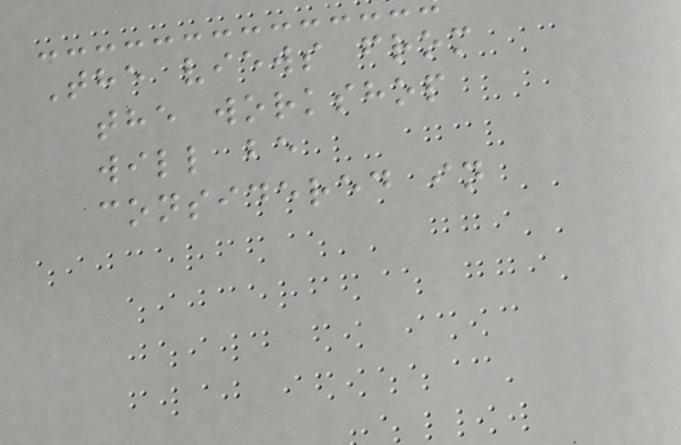The views from
the workshop
will be
considered in
